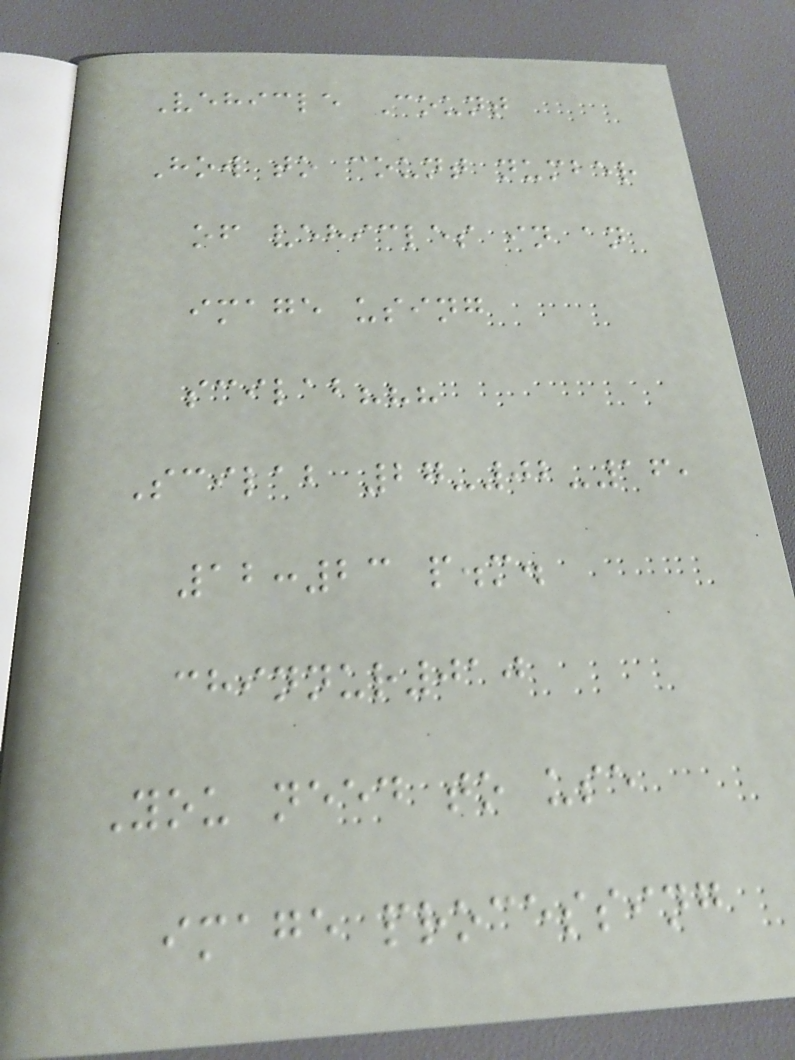Vehicle Count
How to count number
of vehicles in an
image using
scilab???
Scilab 27-02-16,
12:23 p.m.
chinnur010
You need to use
image processing
